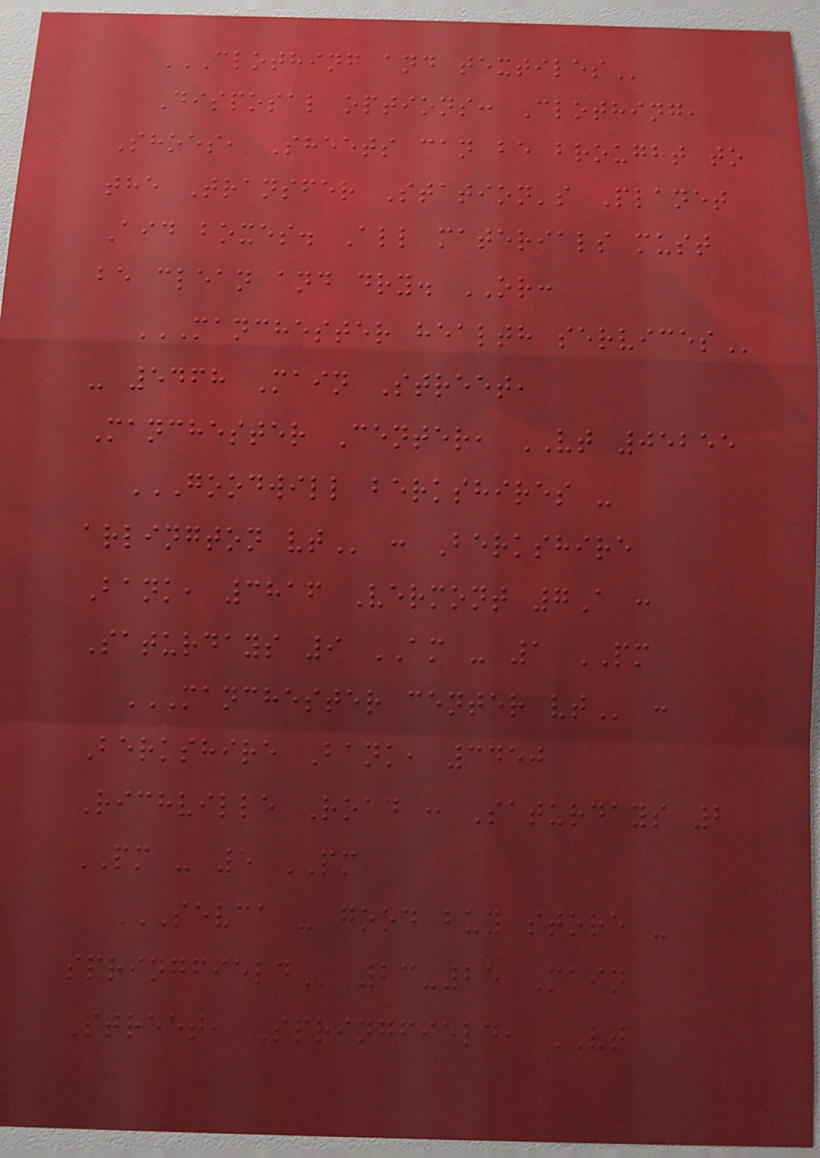CLOTHING AND TEXTILES
Disposal options: Clothing,
Shoes, Sheets can be brought to
the Transfer Station's Planet
Aid boxes. All materials must
be clean and dry. OR:
MANCHESTER HEALTH SERVICES
- 5468 Main Street,
Manchester Center, VT 05255
GOODWILL BERKSHIRES -
ARLINGTON VT : Berkshire
Bank, 3816 Vermont 7A :
Saturdays 9 AM - 1 PM
MANCHESTER CENTER VT :
Berkshire Bank, 3450
Richville Road : Saturdays 2
PM - 5 PM
SEVCA - GOOD BUY STORE -
SPRINGFIELD 23-25 Main
Street, Springfield, VT
